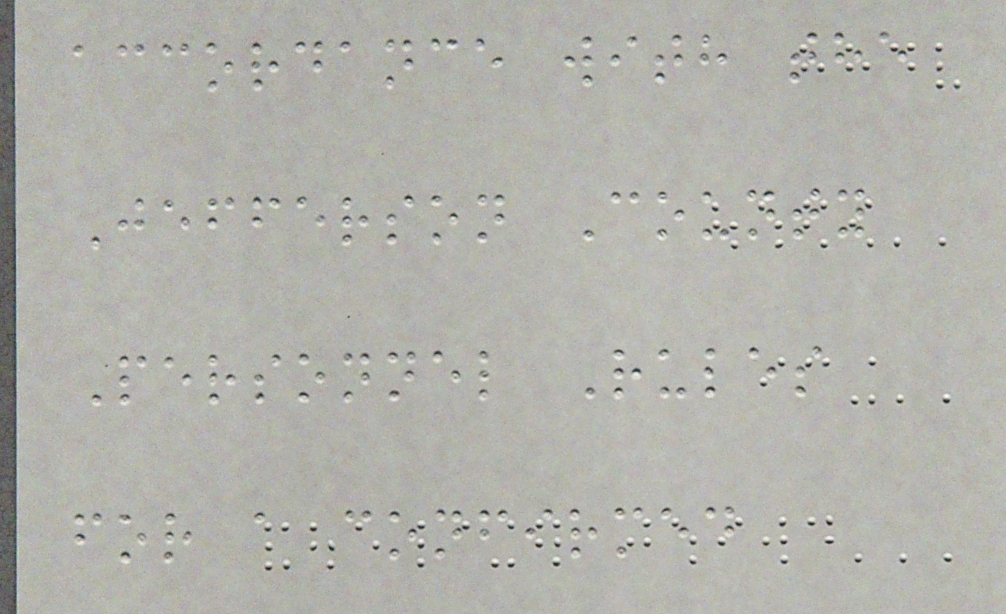accordance with the
Jefferson County
Personnel Rules
for a confirmed
